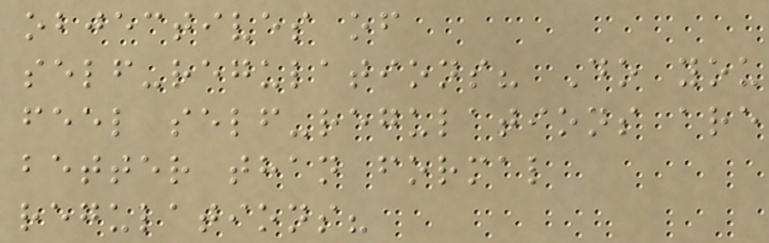objectives of
self-regulations? Do you
feel self-regulations are
better than formal
regulations?
